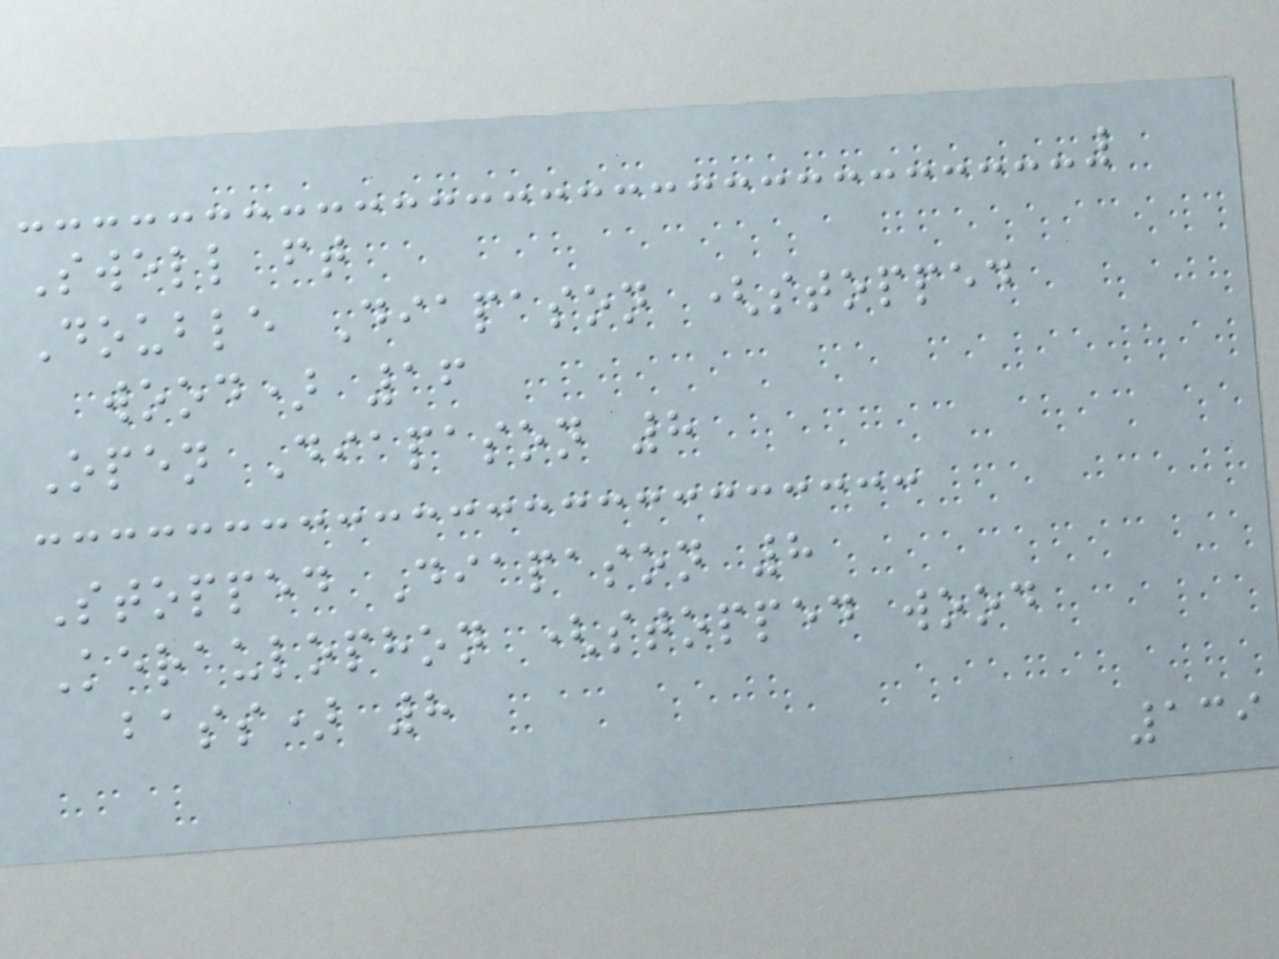Swell ft
Double Diapason (stopped
wood) 16
Open Diapason 8
Stopped Diapason 8
Keraulophon (stopped wood
bass) 8
139
